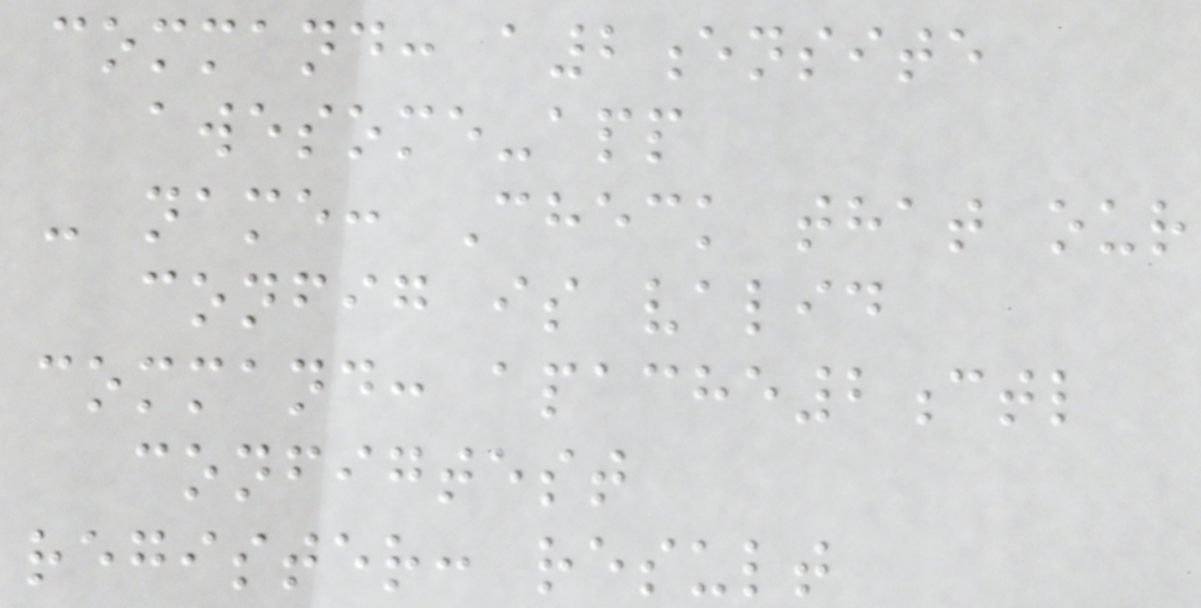command: a2ensite
awesome-app
- name: Check that our
config is valid
command: apache2ctl
configtest
register: result
